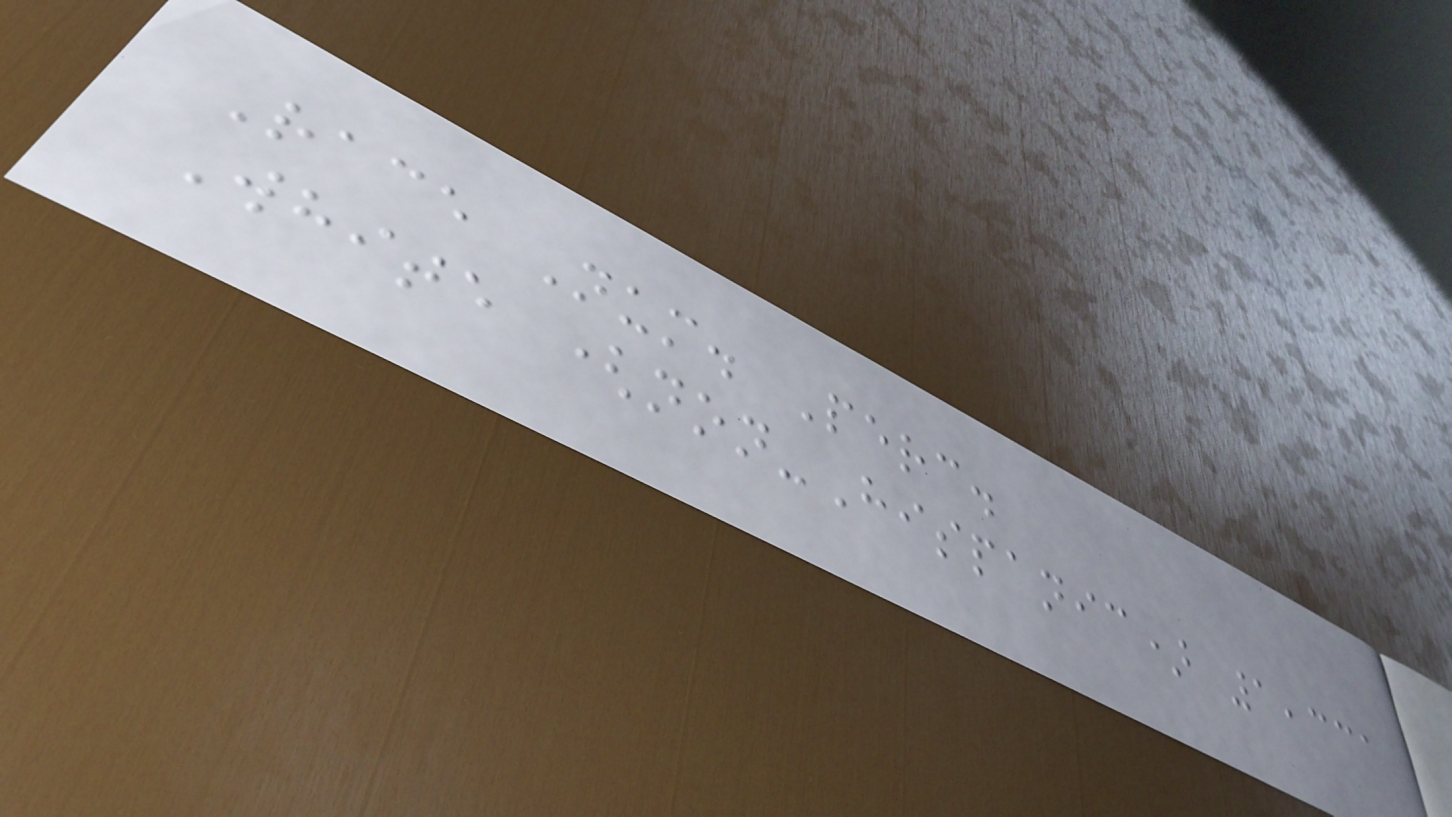Race Num. Perc.
White (non-Hispanic) 1,331
